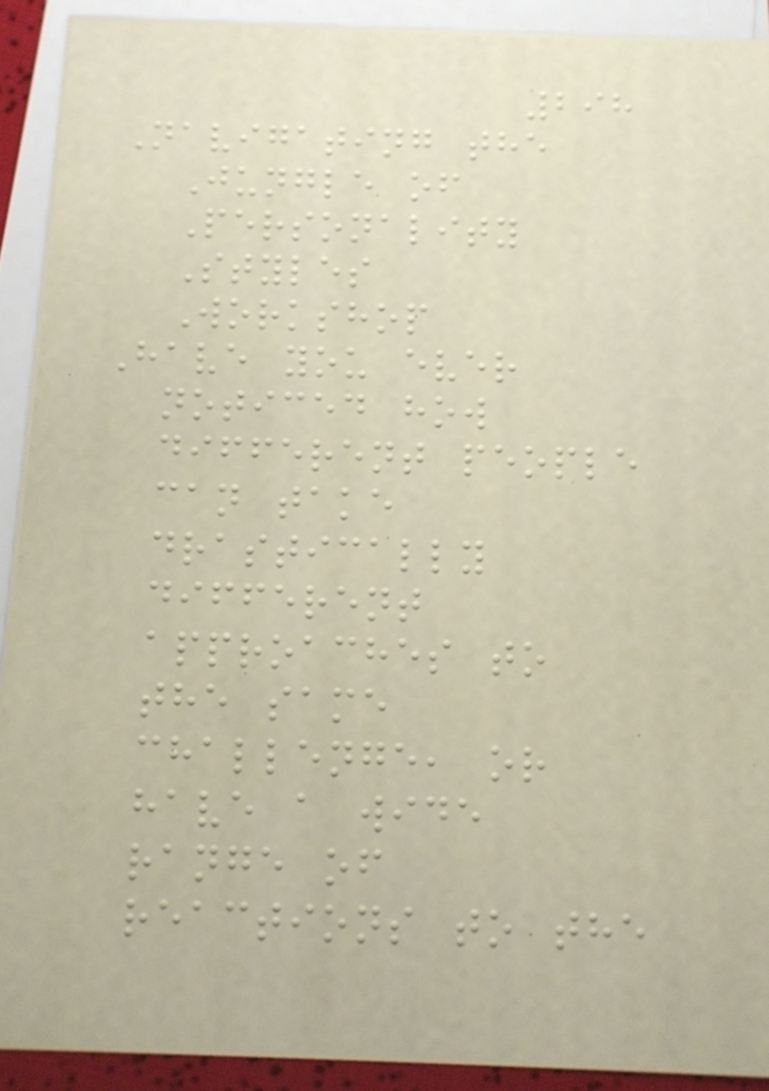298
Navigating the
Jungle of
Personality
Styles
Workshop
Have you ever
noticed how
different people
can take
drastically
different
approaches to
the same
challenge, or
have a wide
range of
reactions to the
